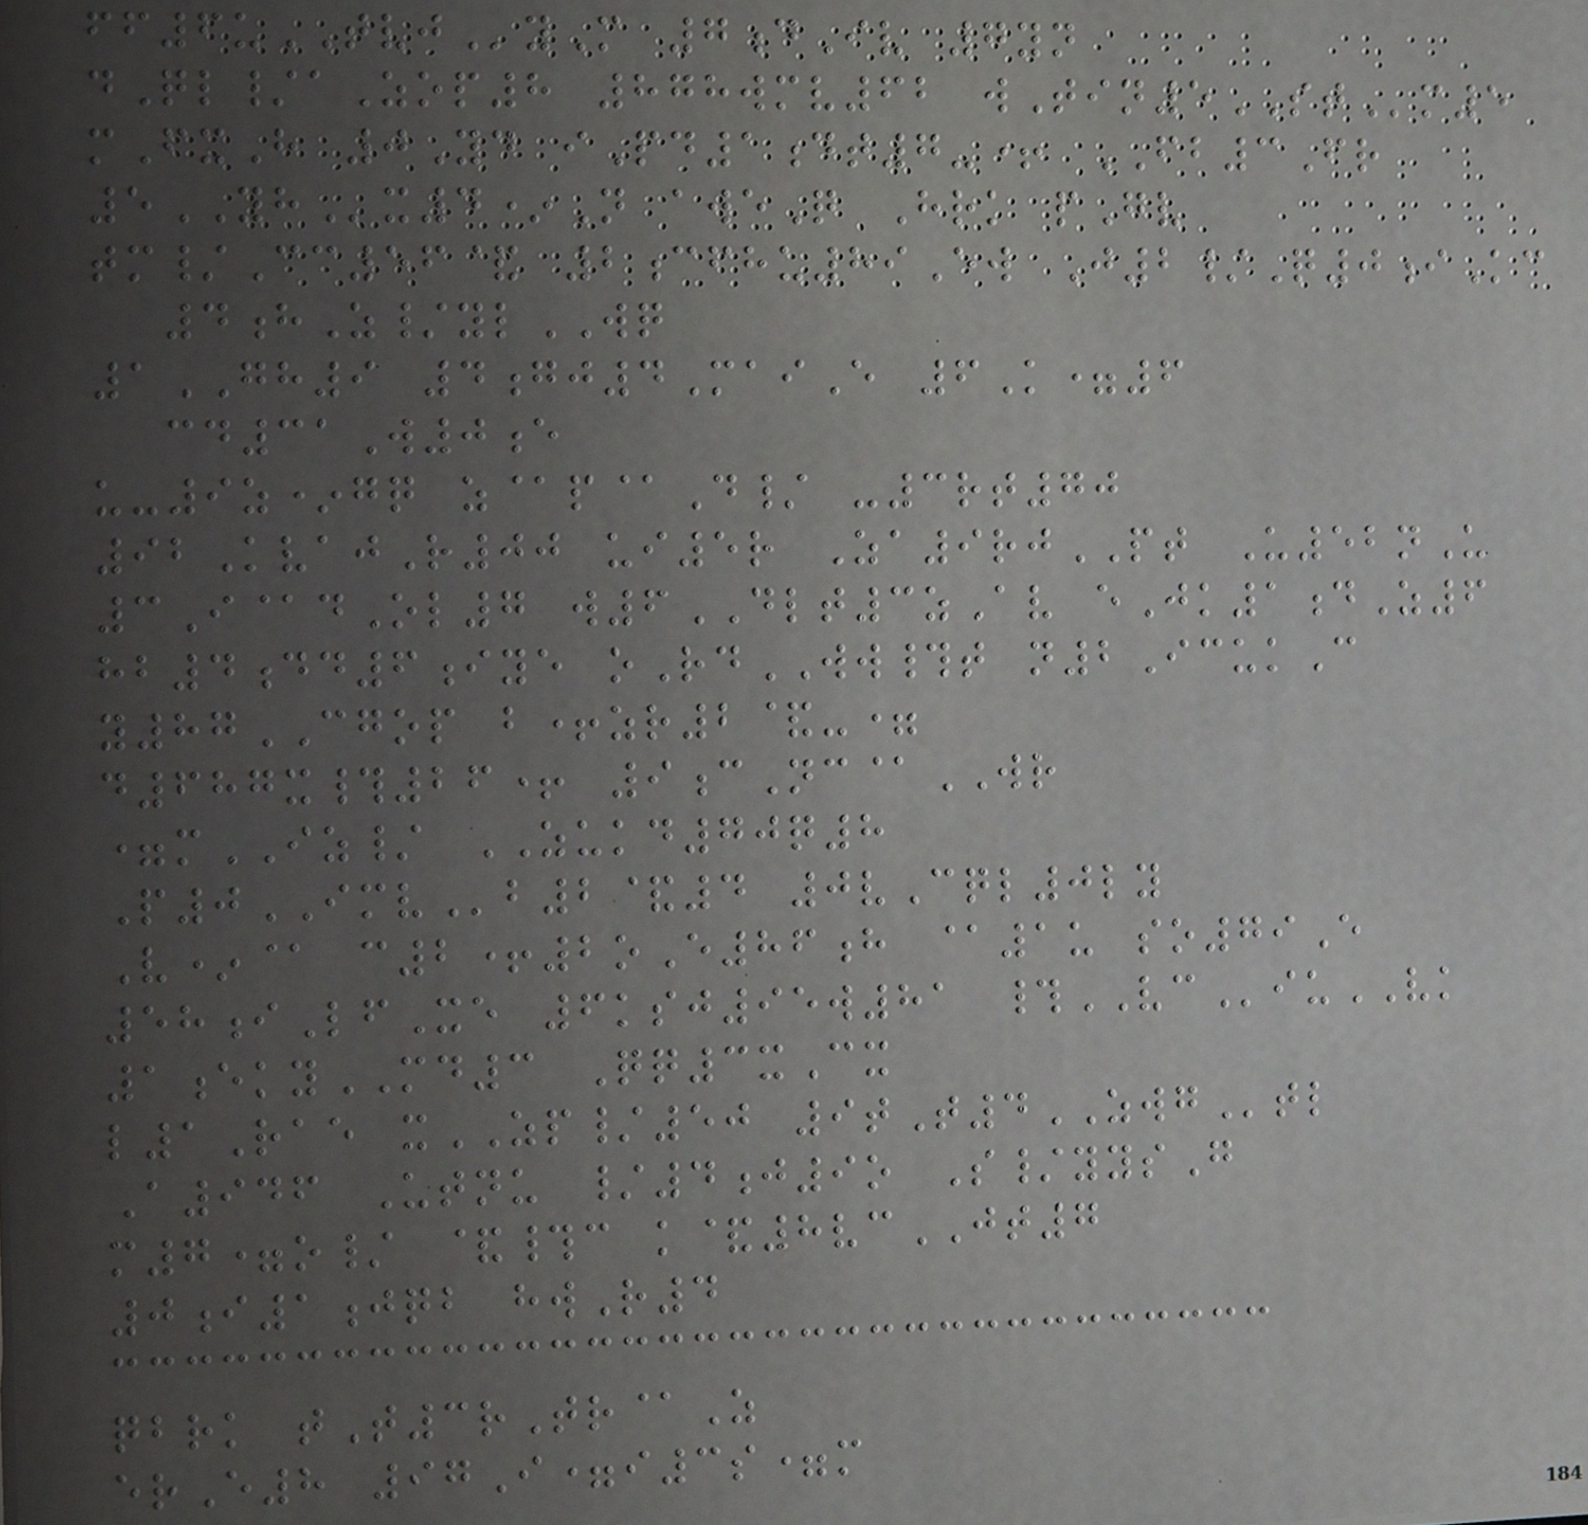ff6uTVJyM 7dIv 7yn
dQl/aZop8 878wmv62 wTin5STm5
mFxH 0Yd iPd1dt7-+ FB3Fr
5YHx4*N aweQ Hrk pGv
tm/Cc56& 2cfhu89Ew J2/Q0iKc
4hZ/ylWQ
1GH9 4gj4MaiE 6K=6
cd31W0e
u-9z*gq z@p@D/ -3rt70
92KvajR00 ui5r Za9rjPT U52nU
3I@dOl7 w6DLT3zAv eJk1dZ6
hb4dd6iye oRdWW#t n2IcukC
y87CGOP b+zr2&-=
d687x#26+ 9cNc@WR
=mIZ/ ZUKD70q8
P0IMVb2&4 0vCql0ly
V*@ c2+2oE86h @1u so79E
58iLfXe 6ksj95w81 #VCiuVK
1ekyMD3 Qq3xCx
l1Rae xZP/50 9tT4ZWGtl
A946 Utnu /4j9o S/yysG
m7=o/ &#c k&8vcJT7
0i1jqb hwR4
qbrk tT3rTr@Z
erE8 97I=i3s=m
